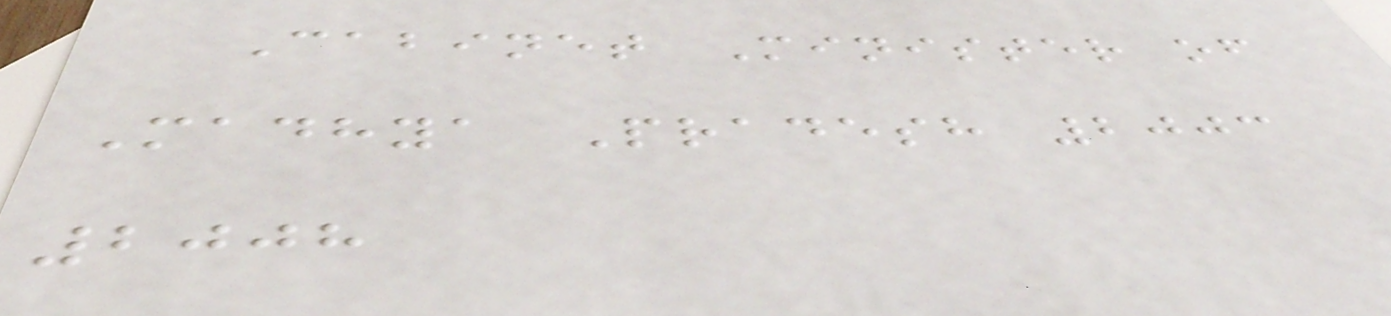Cabinet Minister of
Madhya Pradesh 2003
2008
